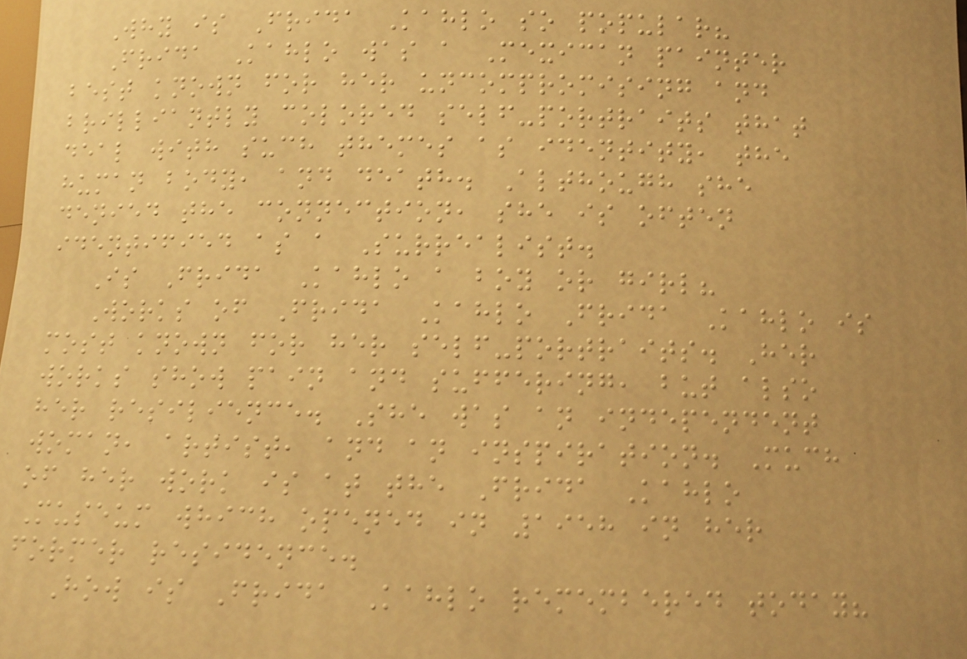Why is Frida Kahlo so popular?
Frida Kahlo was a Mexican painter
best known for her uncompromising and
brilliantly colored self-portraits that
deal with such themes as identity, the
human body, and death. Although she
denied the connection, she is often
identified as a Surrealist.
Is Frida Kahlo a boy or girl?
Works of Frida Kahlo Frida Kahlo is
most known for her self-portraits. Her
works show pain and suffering, but also
her resilience. She was an independent
woman, artist, and an inspiration. Much
of her work is at the Frida Kahlo
Museum which opened in 1958 in her
former residence.
How is Frida Kahlo remembered today?
